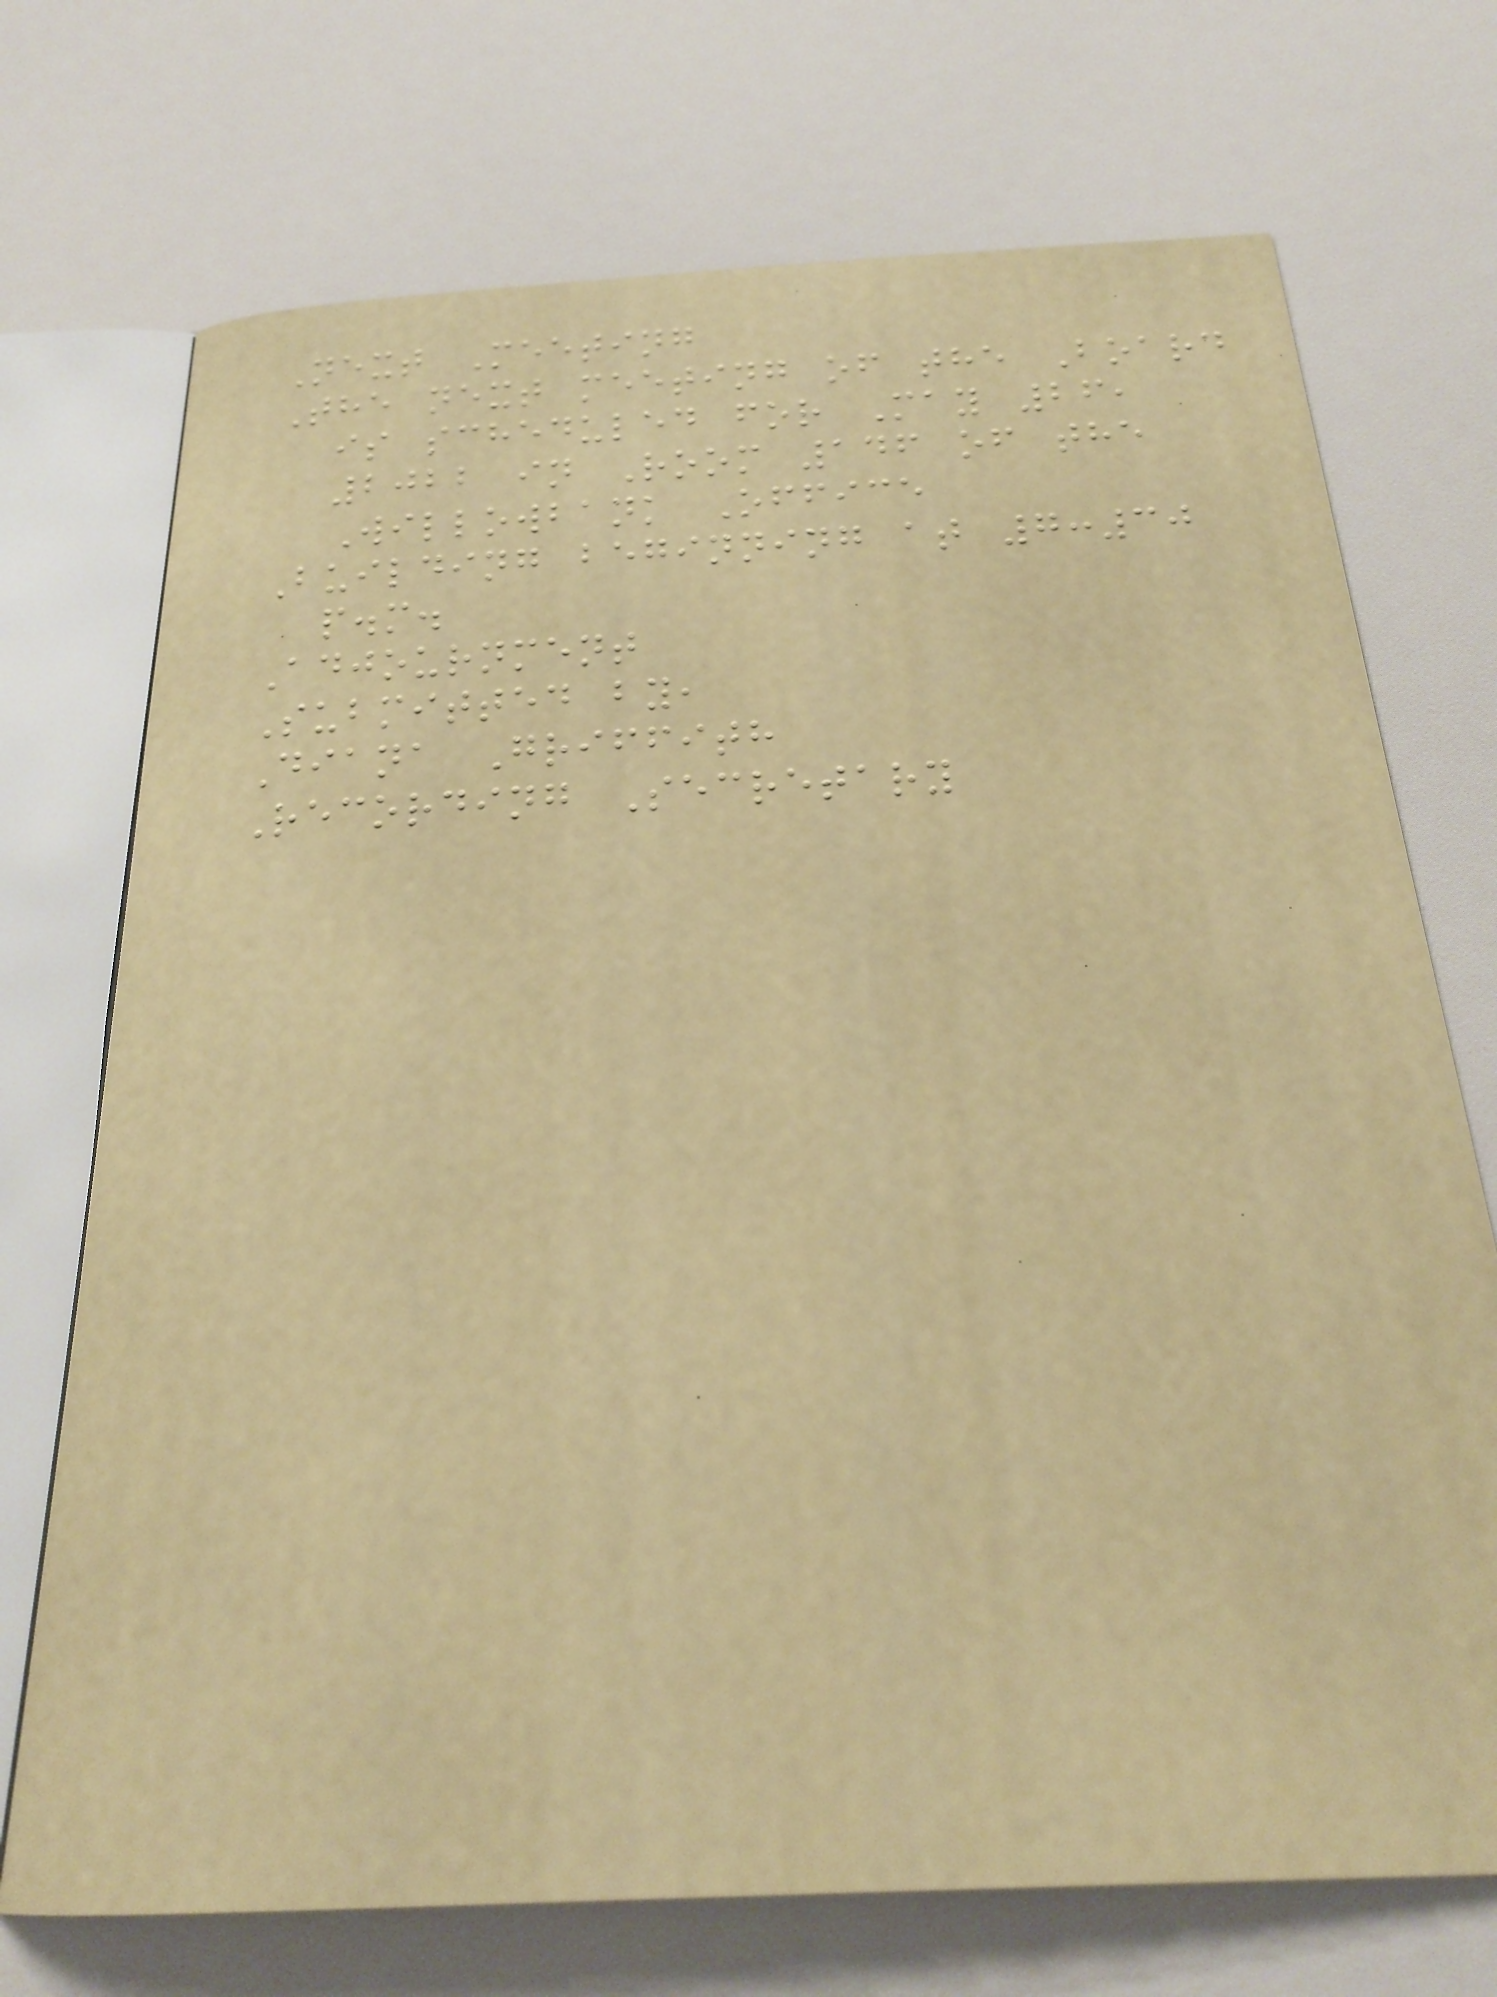Next Meeting
The next meeting of the Board
is scheduled for May 26,
2022 in Room 146 of the
Willowbank Office
Building beginning at 7:30
p.m.
Adjournment
Submitted by,
Diana Griffith
Recording Secretary
